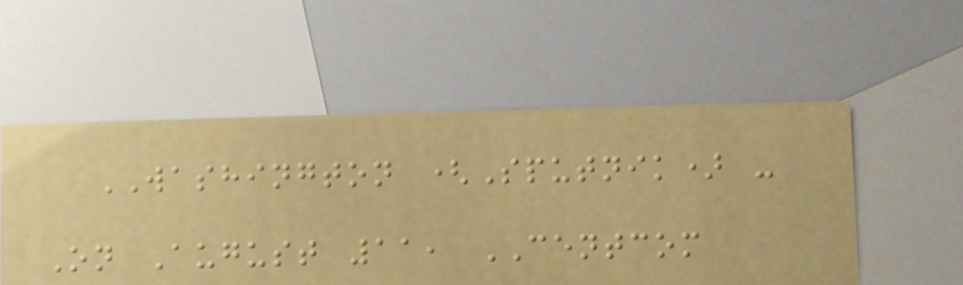WASHINGTON (Sputnik) -
On August 11, CENTCOM
